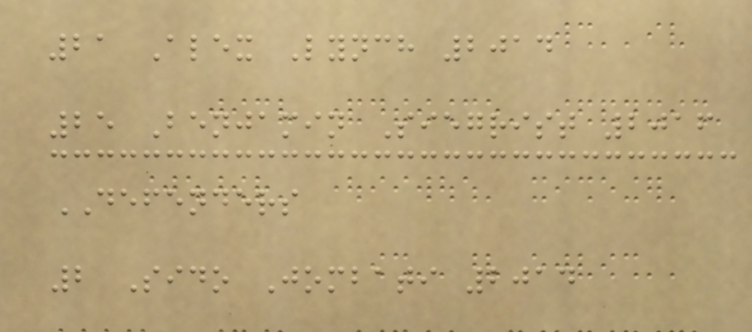21 Alex Lynch 2014
25 Benjamin Siegrist 2016
DEFENDERS
2 Sido Jombati 2014
